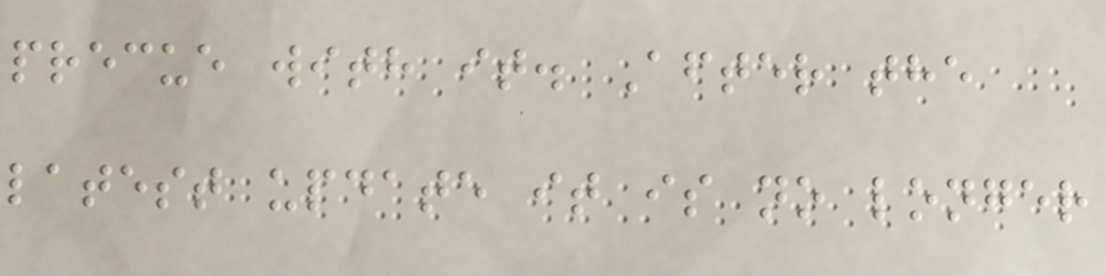precue with it. After the
latest update it is no longer
